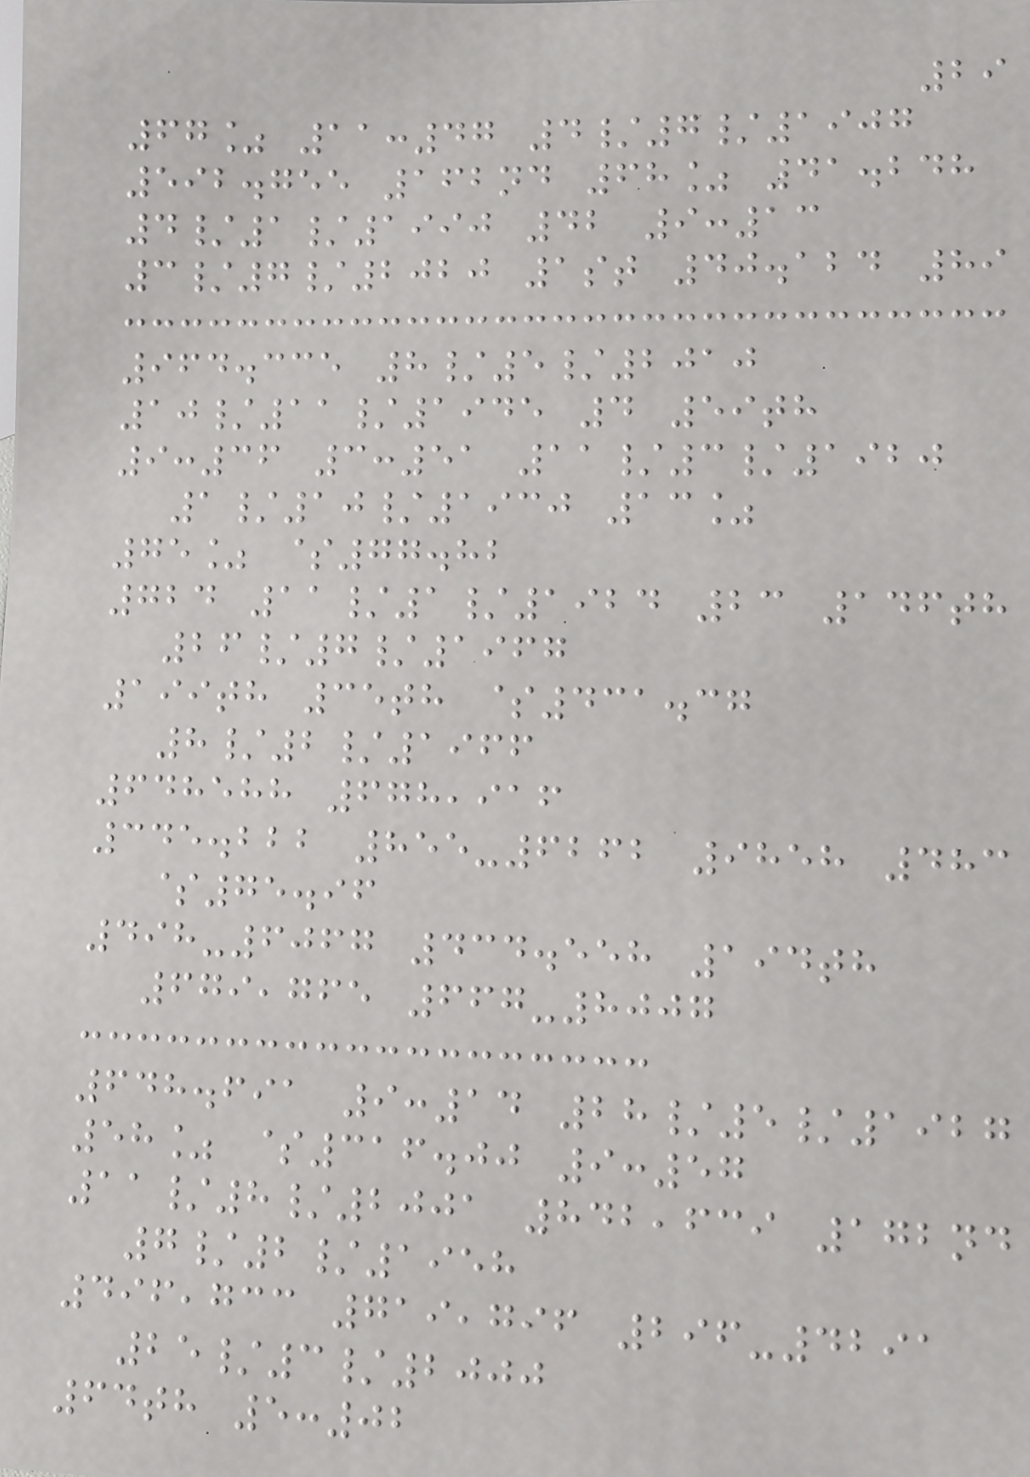29
67% 11:47 4/7/1907
592.755 162nd 68% 41.248
4/1/1990 42 9:13
3/7/2020 1st 40.124 89
964.335 8/5/2010
10/11/1945 4 59th
9:36 3:51 11/3/1920
1/10/1930 13%
75% $77.82
724 11/1/1924 23 146th
26/7/1967
199th 35th $431.37
8/2/1966
648588 678,916
345.222 855-6262 9858 483
$75.96
498-6067 434.558 194th
679,765 667-8007
648.691 9:14 28/5/1927
58% $316.00 9:57
11/8/2001 842,639 172nd
7/2/1958
496,733 719,796 296-4291
25/3/2000
64th 5:02
